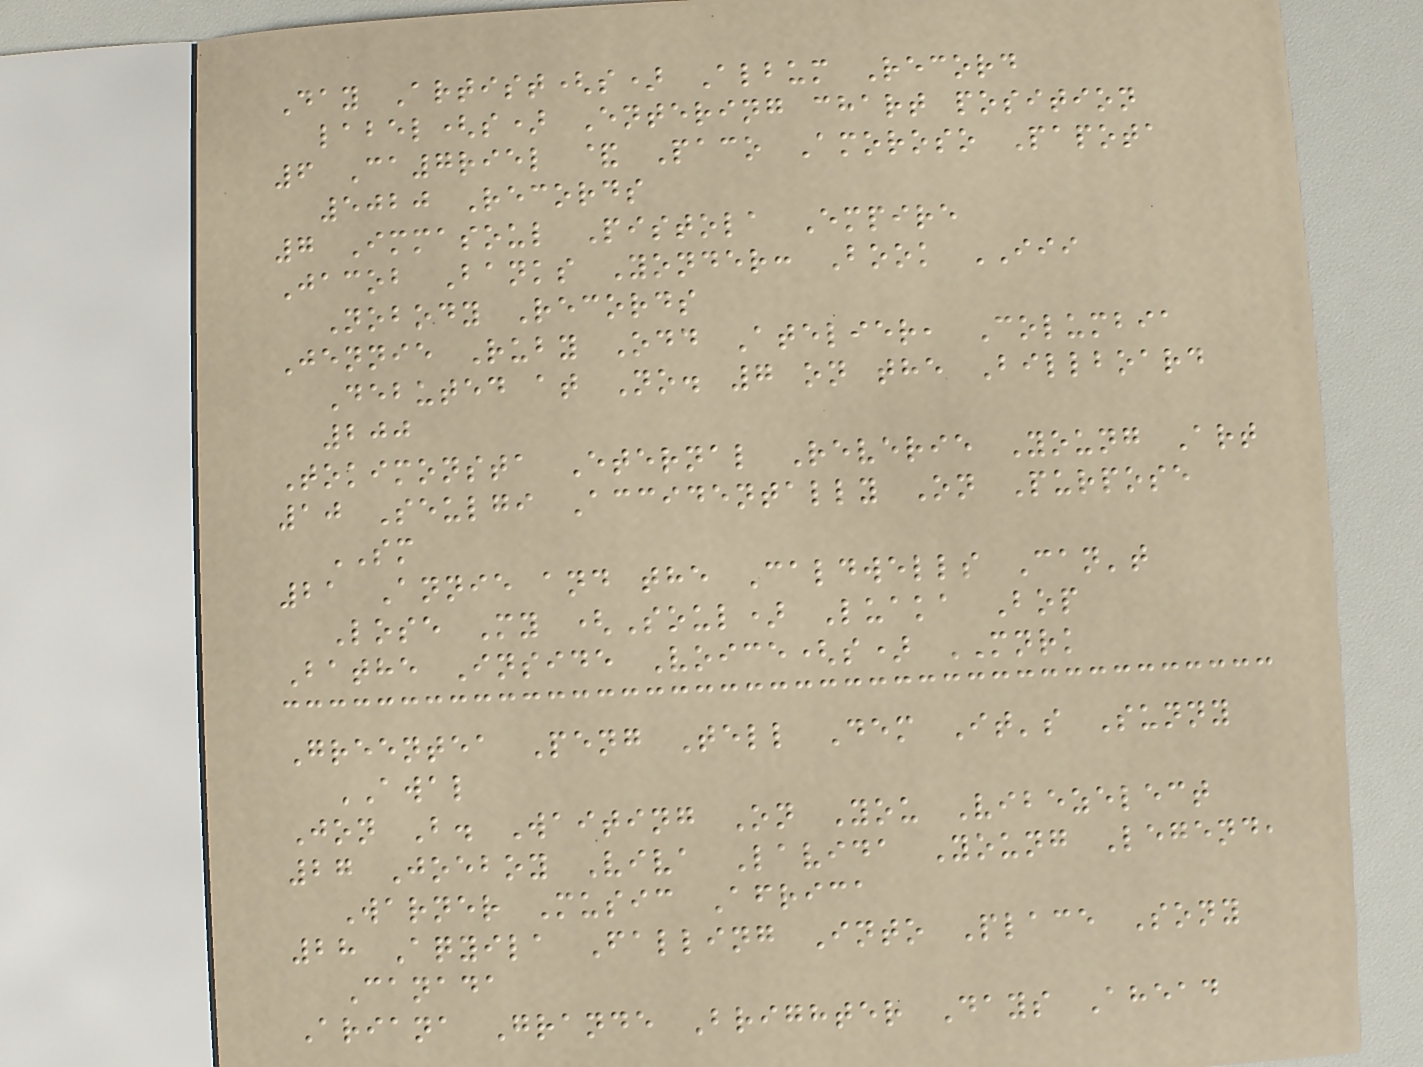Day Artist(s) Album Record
label(s) Entering chart position
6 Ca7riel & Paco Amoroso Papota
5020 Records
7 Immasoul Pistola Empire
Jacob Banks Yonder: Book III
Nobody Records
Jennie Ruby Odd Atelier, Columbia
Debuted at No. 7 on the Billboard
200
Tokimonsta Eternal Reverie Young Art
10 Seulgi Accidentally On Purpose
SM
21 Annie and the Caldwells Can't
Lose My (Soul) Luaka Bop
Bathe Inside Voice(s) MNRK
Greentea Peng Tell Dem It's Sunny
AWAL
Jon B. Waiting On You Vibezelect
27 Joeboy Viva Lavida Young Legend,
Warner Music Africa
28 Aqyila Falling Into Place Sony
Canada
Ariana Grande Brighter Days Ahead
